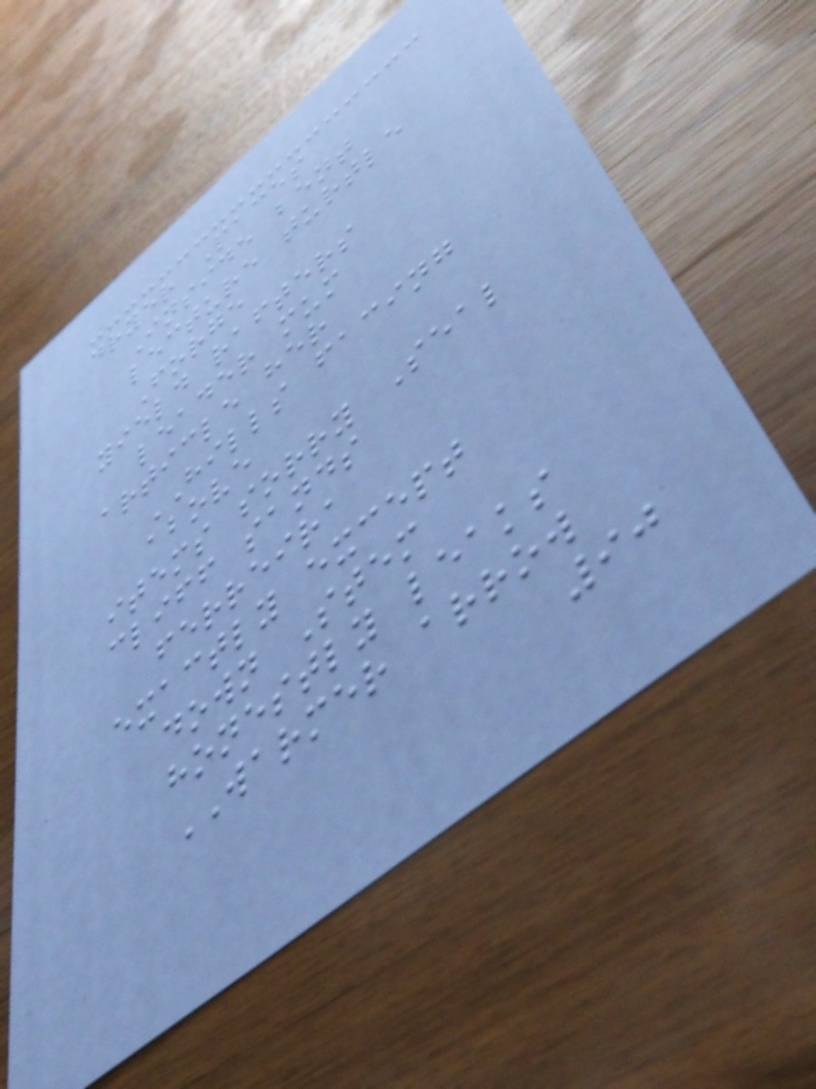dryer Paces
Inside bent
lecture turtle
Forge
yield rafters
leader mum
article her
HILLS facing
above
items sorry Seal
cliff sands
ferreira
exactly except
down Stem
honestly leaks
WARMER arrow
90
